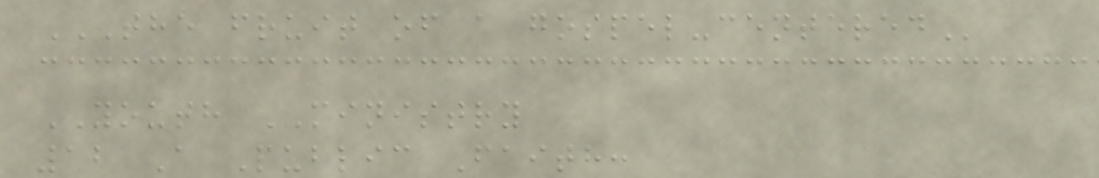THE FRUIT OF A GOSPEL-CENTERED
YOUTH MINISTRY
12 A Public Faith:
